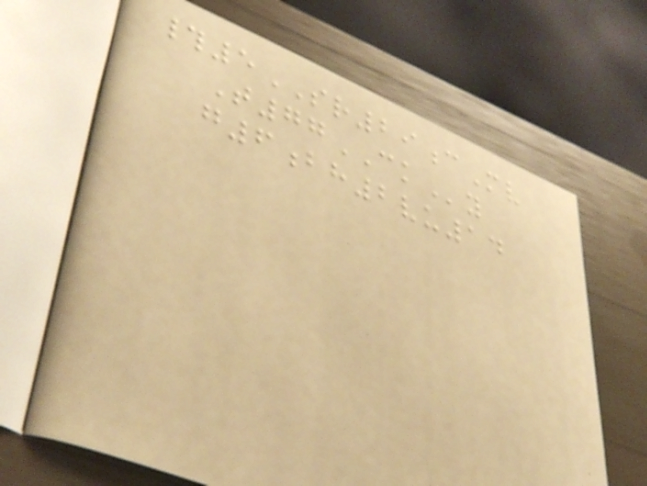#5SR29cMv
T77CKy
g6bh2vu14
